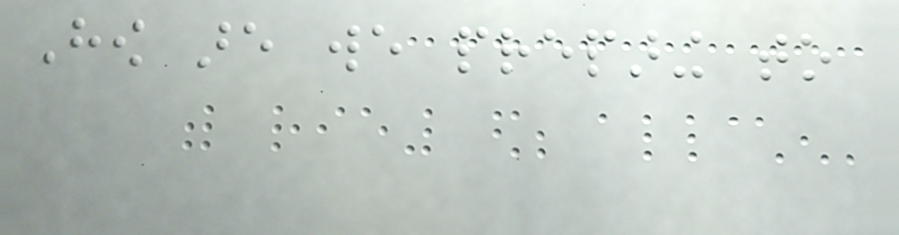How are we preparing to
